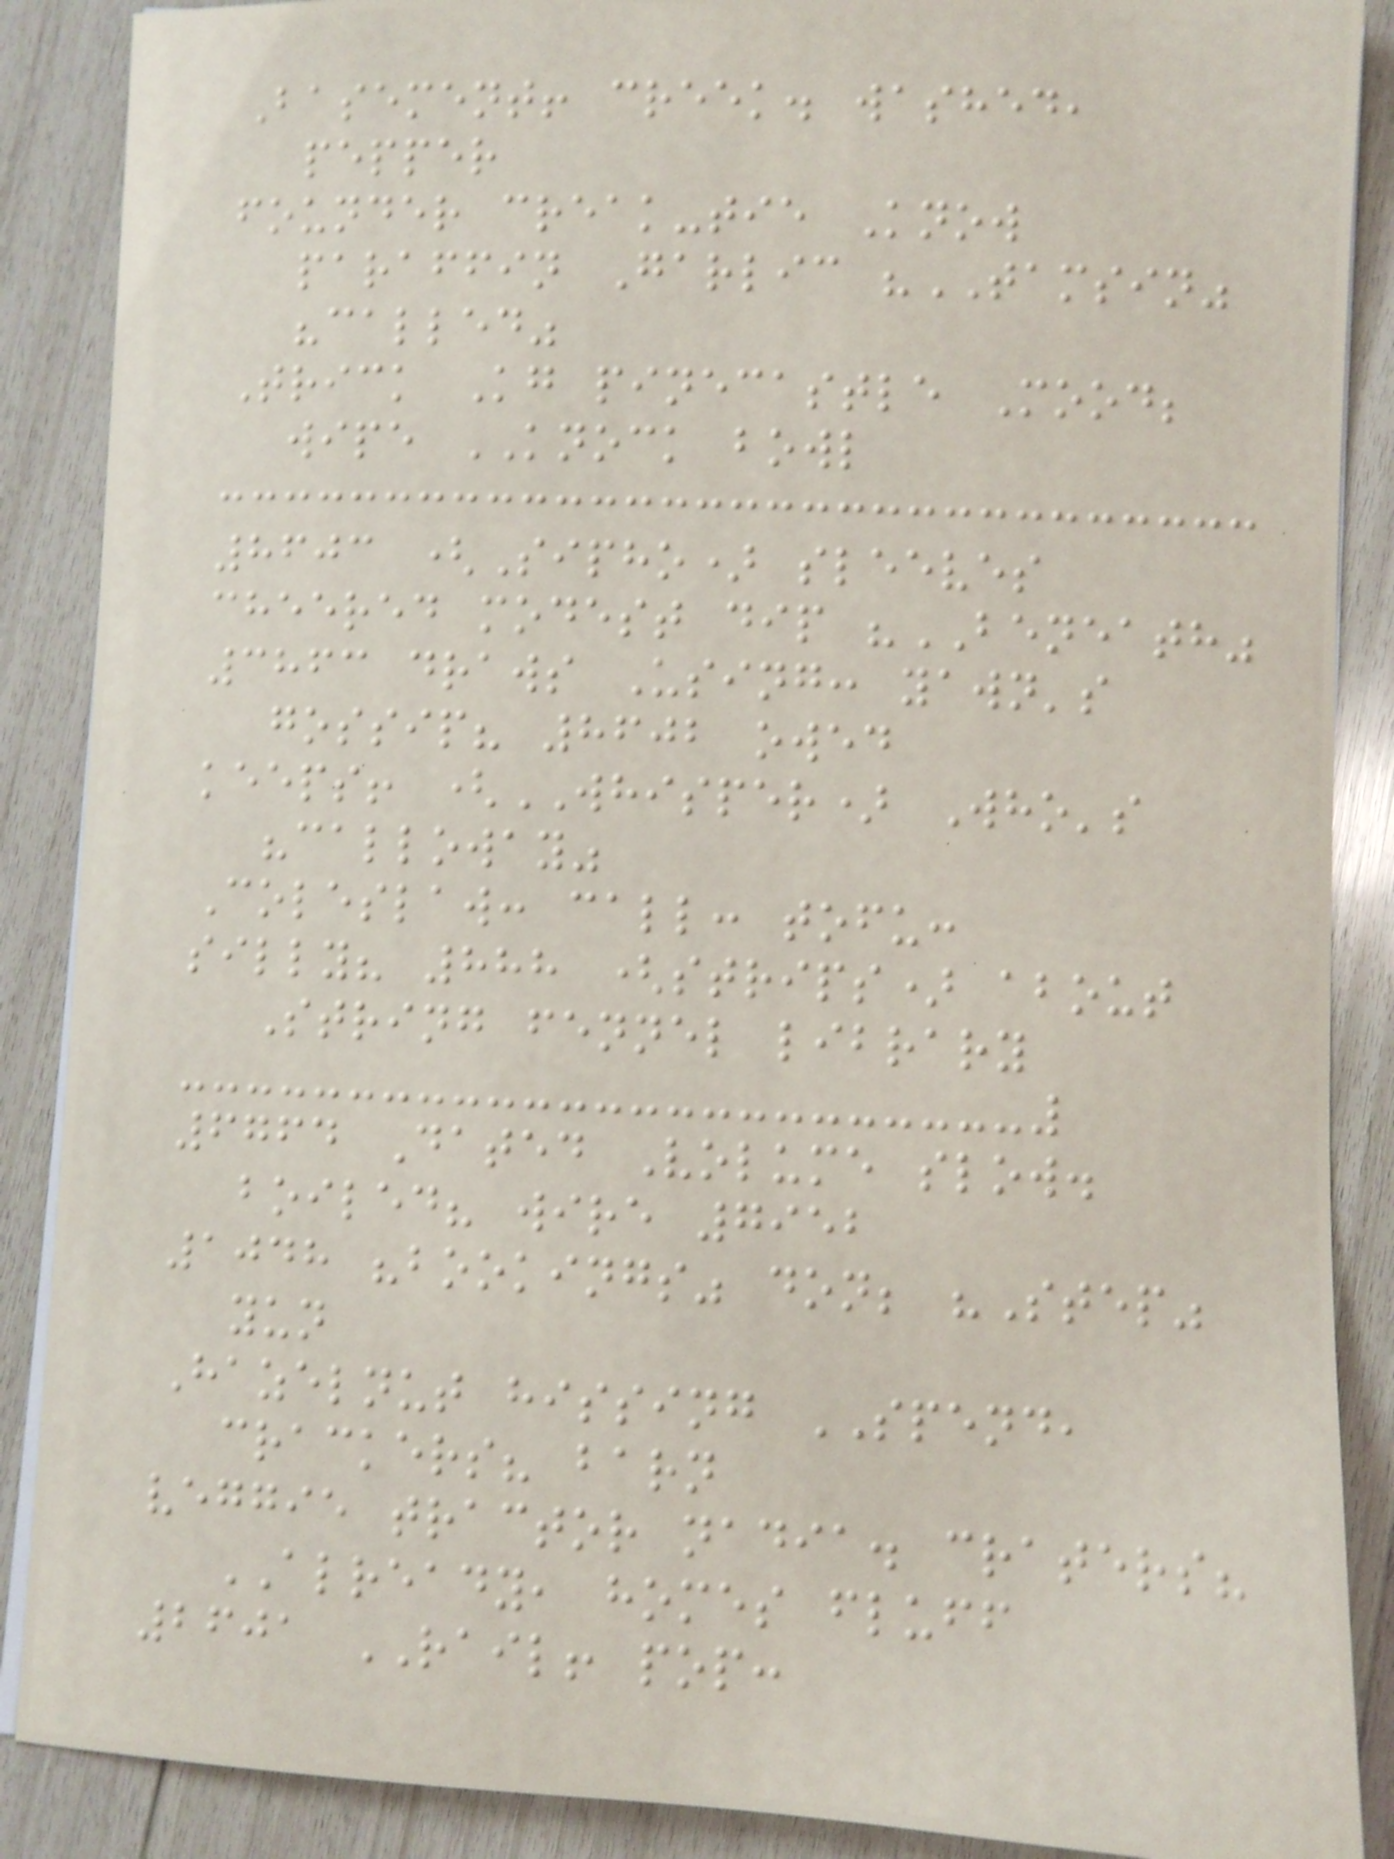Basement! creek. washed,
pepper
founder creak-tie Know
paraffin Garlic "TAMSIN"
"called"
Trick Kg pinecastle Mood;
wipe KNOCK bowl
8603 (Sipho) sleeves
cheered modest dip "BENEATH"
3863 draws Using: yawn's
gossip? 8602 owed
keeps! (WHISPER) Who's
"calloway"
Coleslaw: call: tofu:
silly? 888 (strips) about
String fennel library
6764 Dated Volume slow.
boiled? wire 7952
1048 "bookings" don; "Step"
yun
Hazelnut hissing SPEND,
crackers? barn
veggie tractor nadia. craters?
ALREADY, homes fluff
2601 RAIL! pop:
